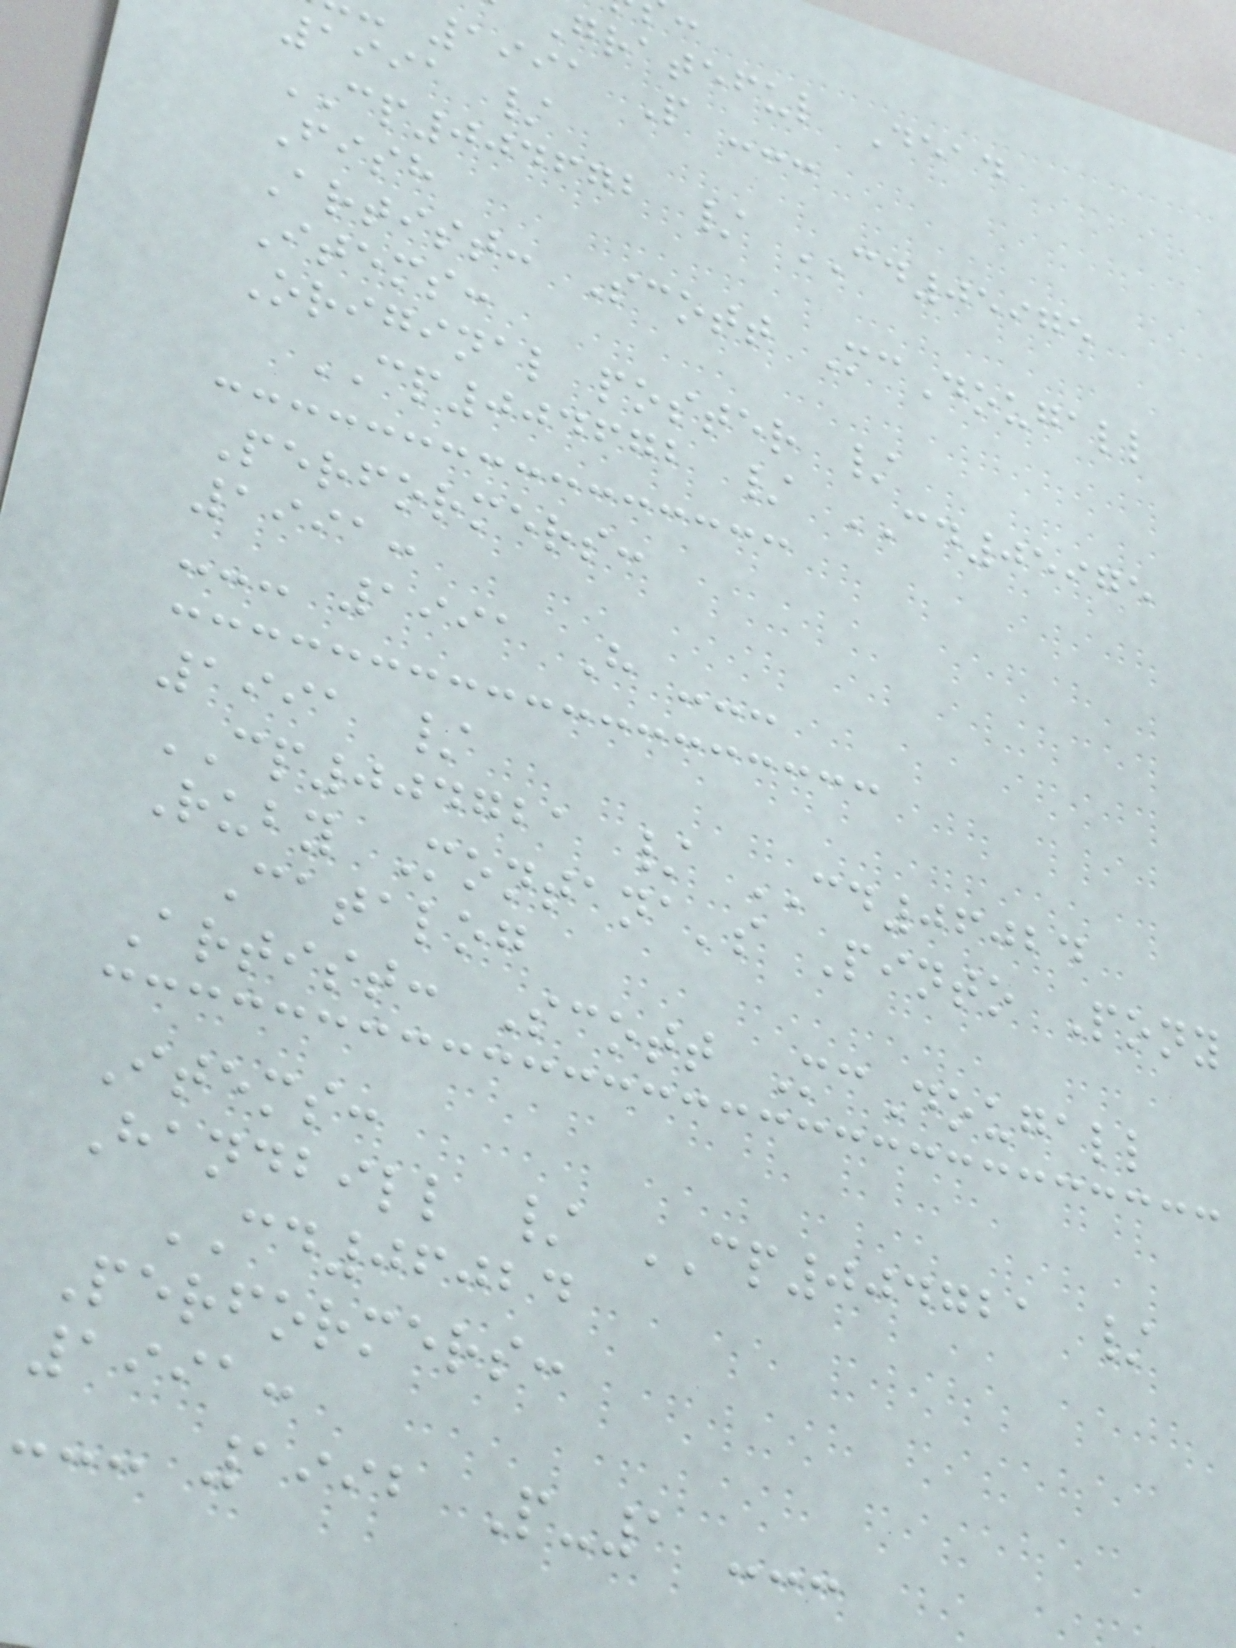Grateful Dead
1991 P ---
1991 /
CP004672 / CD05975
Fish
Artist: Scott McDougall
Items:
Original poster /
CP004672 / CD05975
Performers:
1991:
--- 1991 H ---
1991 /
CP004721 / CD06024
Ruby Montana's Pinto Pony
Catalog
Artist: Scott McDougall
Items:
Handbill / CP004721 /
CD06024
Performers:
1991:
--- 1992 P-1 ---
